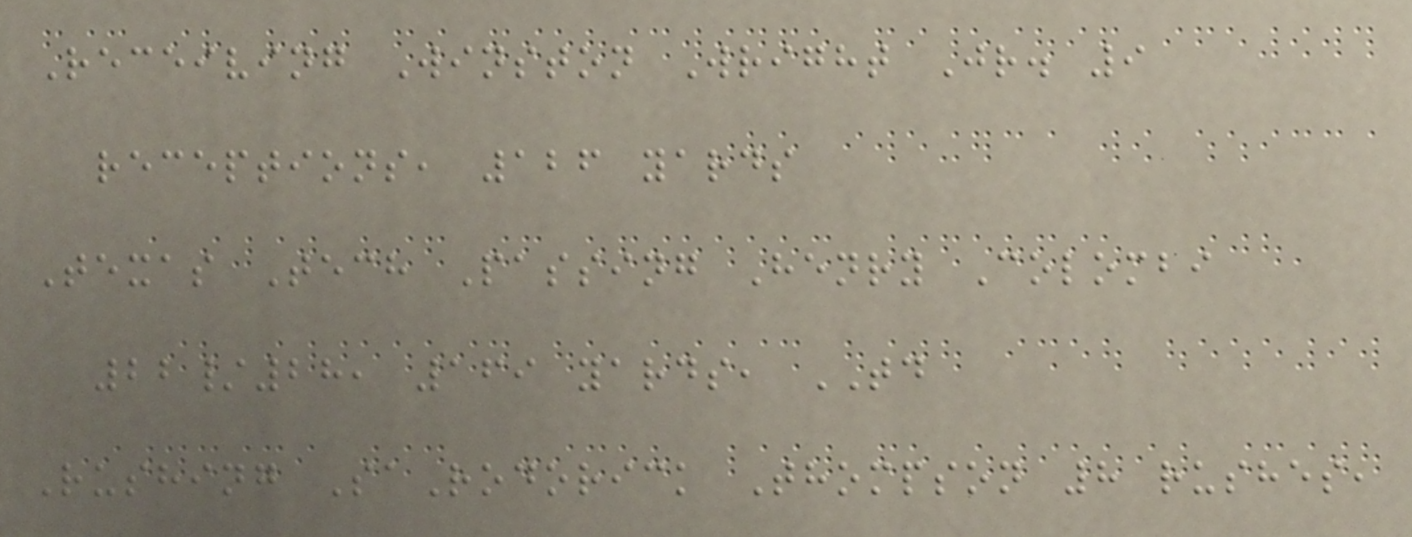Receiving Winston Wright Jr. 9
receptions, 126 yards
Texas Tech Passing Henry Colombi
22/28, 169 yards, TD
Rushing SaRodorick Thompson 8 rushes,
